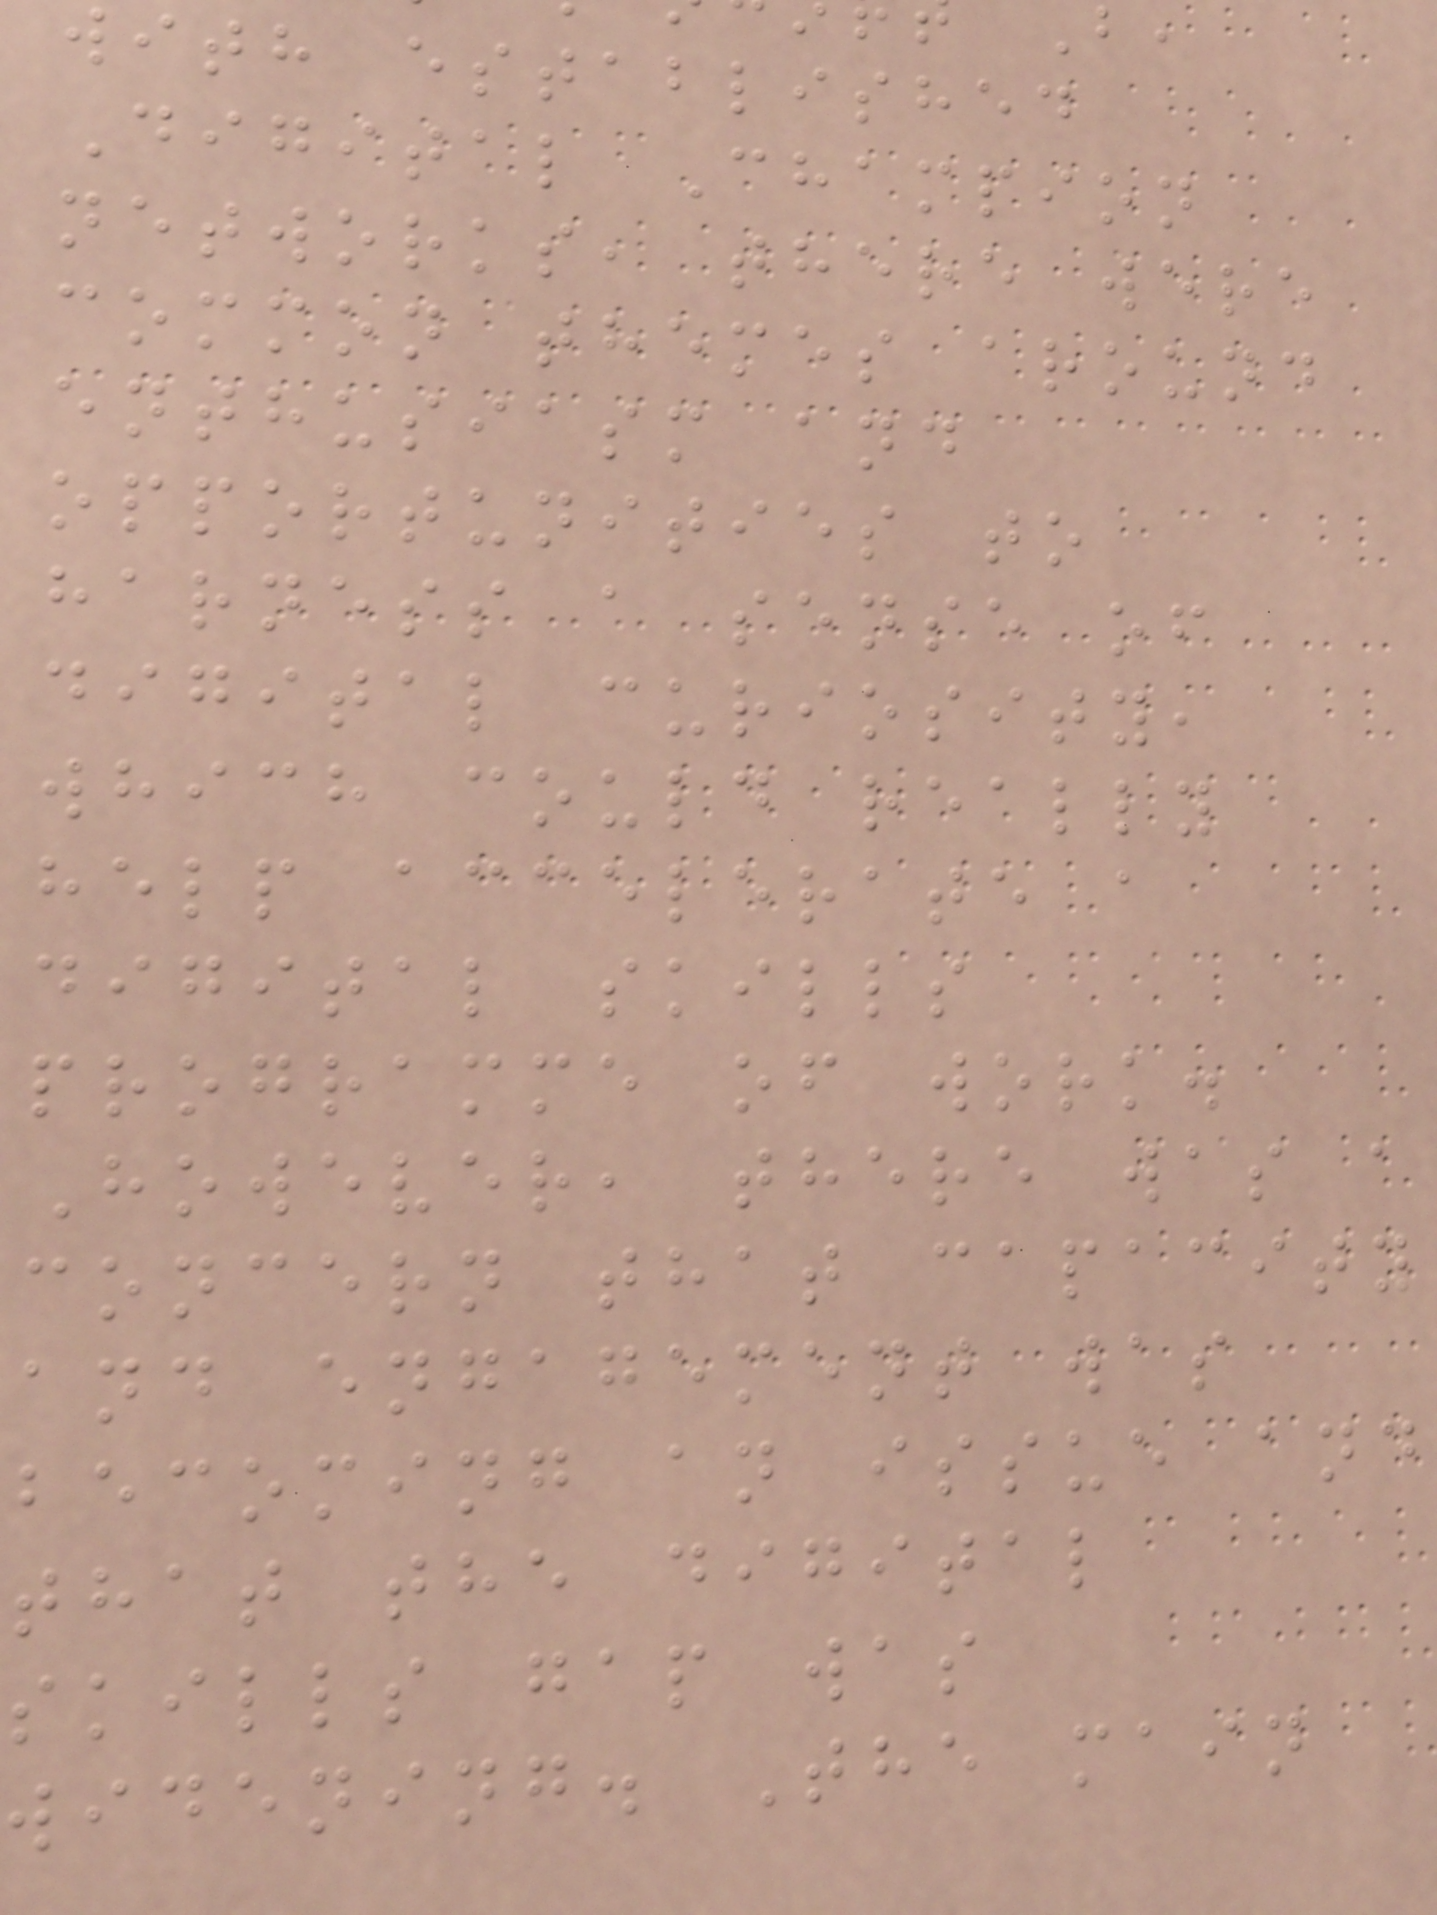with established
Digital Champion
networks, there were
common themes around
enthusiasm and
opportunities to
harness a sense of
digital curiosity,
which could really
help accelerate a
digital skills
programme of work.
However, there was a
concern that capacity
and engagement was
becoming an issue and
that the digital
skills gap was
widening. The main
